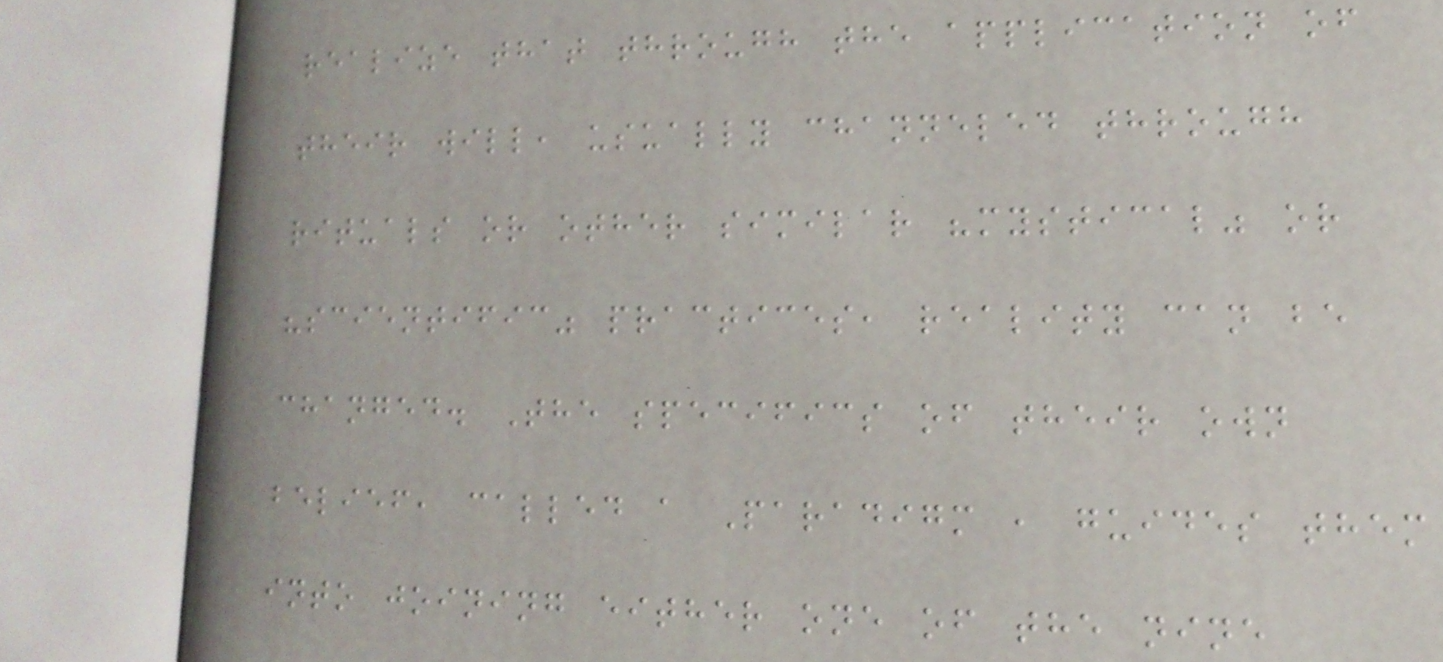realize that through the application of
their will, usually channeled through
rituals or other similar "mystical" or
"scientific" practices, reality can be
changed. The specifics of their own
belief, called a Paradigm , guides them
into joining either one of the nine
